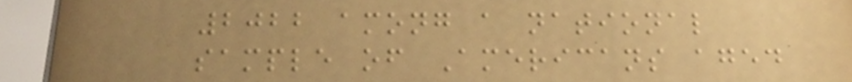2022 among a national
sample of Americans aged
